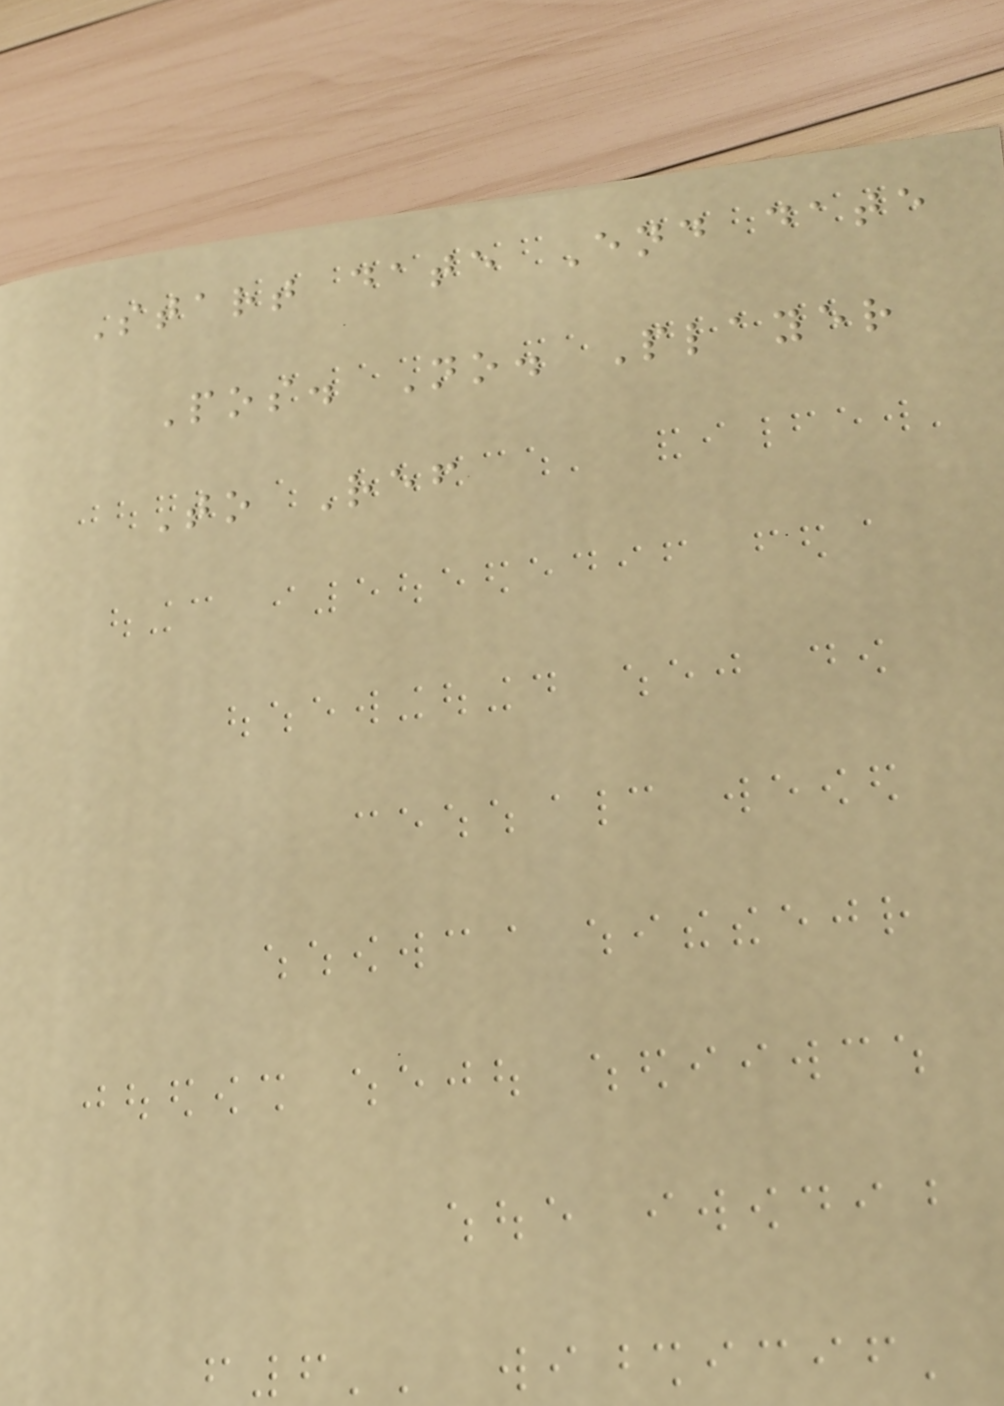Start date End date
Pos. No. Player
To Ref
